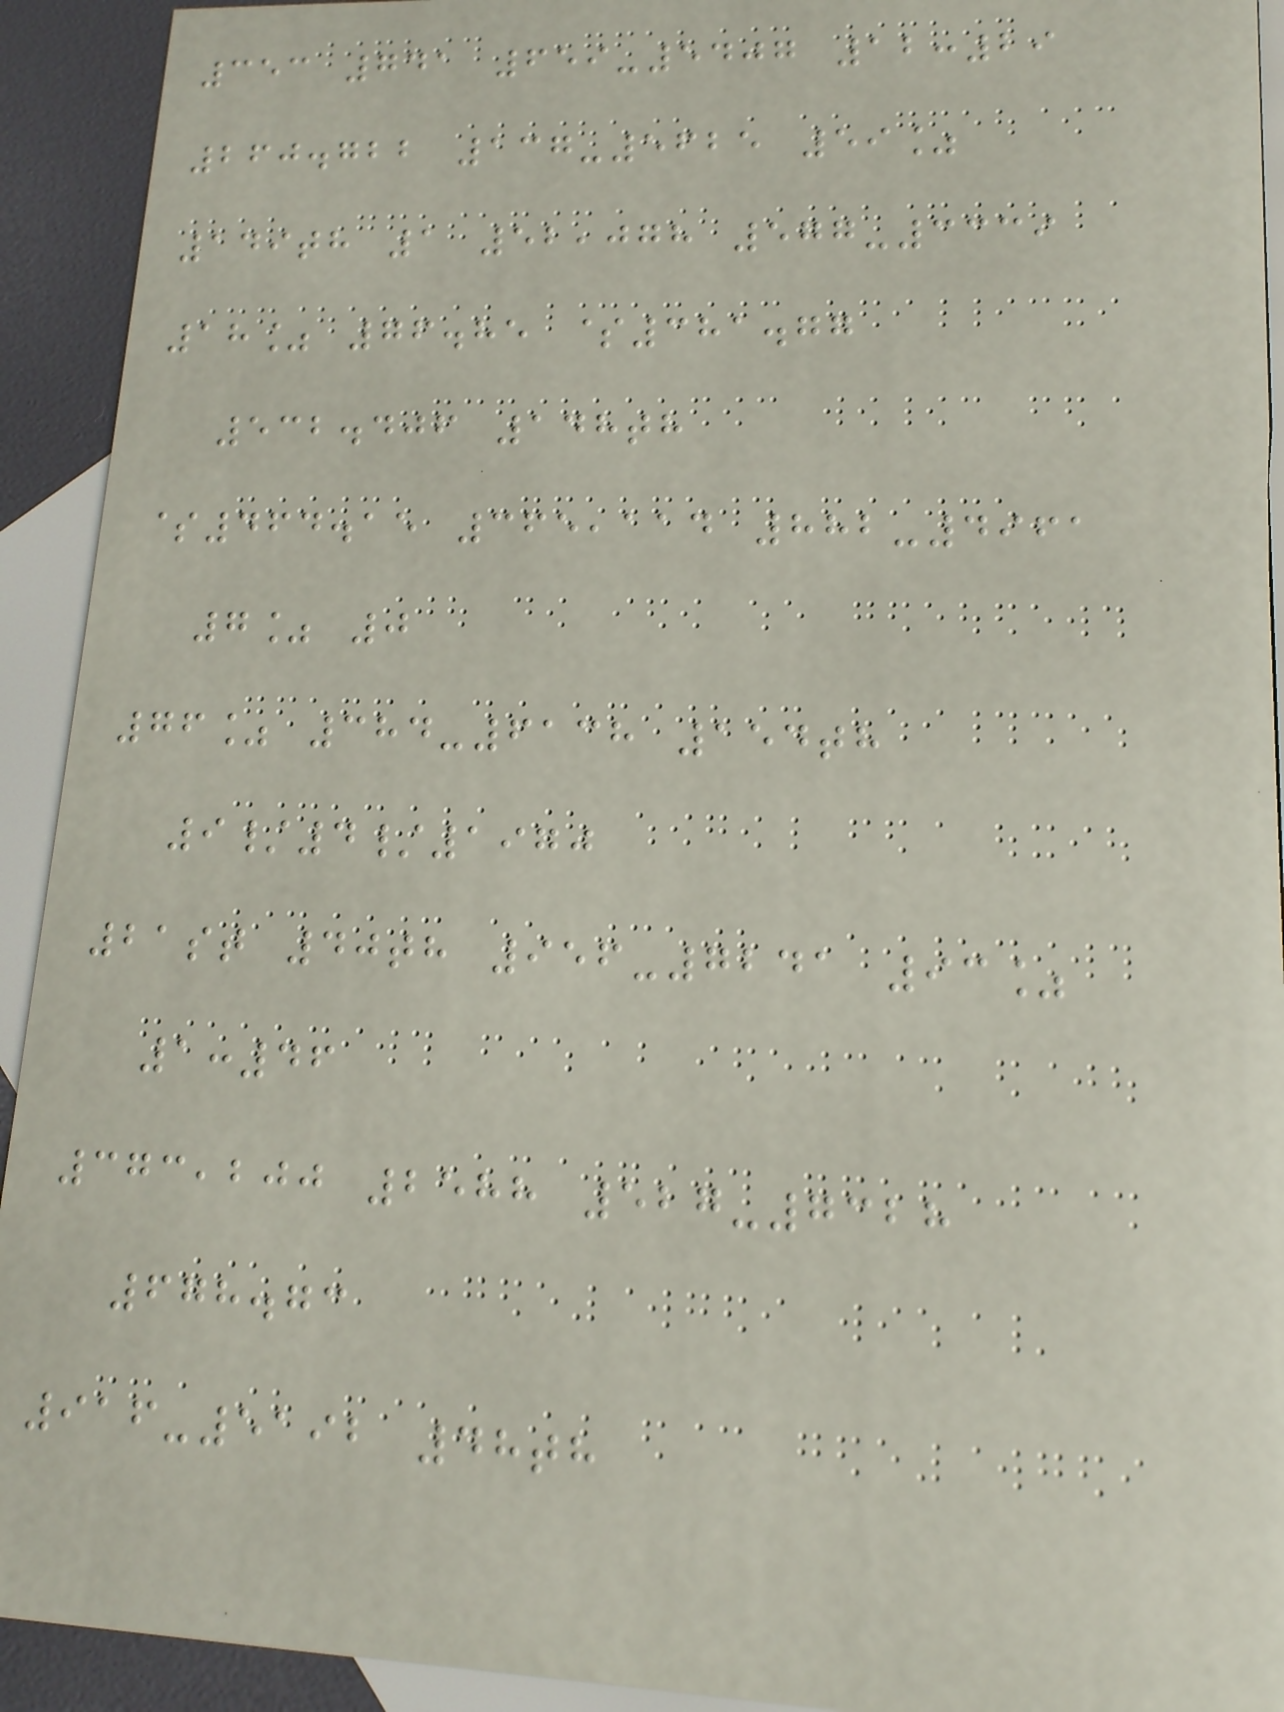353 741 659-5407 12:29
260.722 137-5625 59%
149th 1 52,078 577-3339
18% 76.85 $381.77
532.406 148th
$464.15 365,114 882-4961
7% 0
76% 384-6138 154th
9/4/1970
21st 40th 956-7241 93%
1:46
373,200 2588 527-7328
678.73
916-5192 48th
